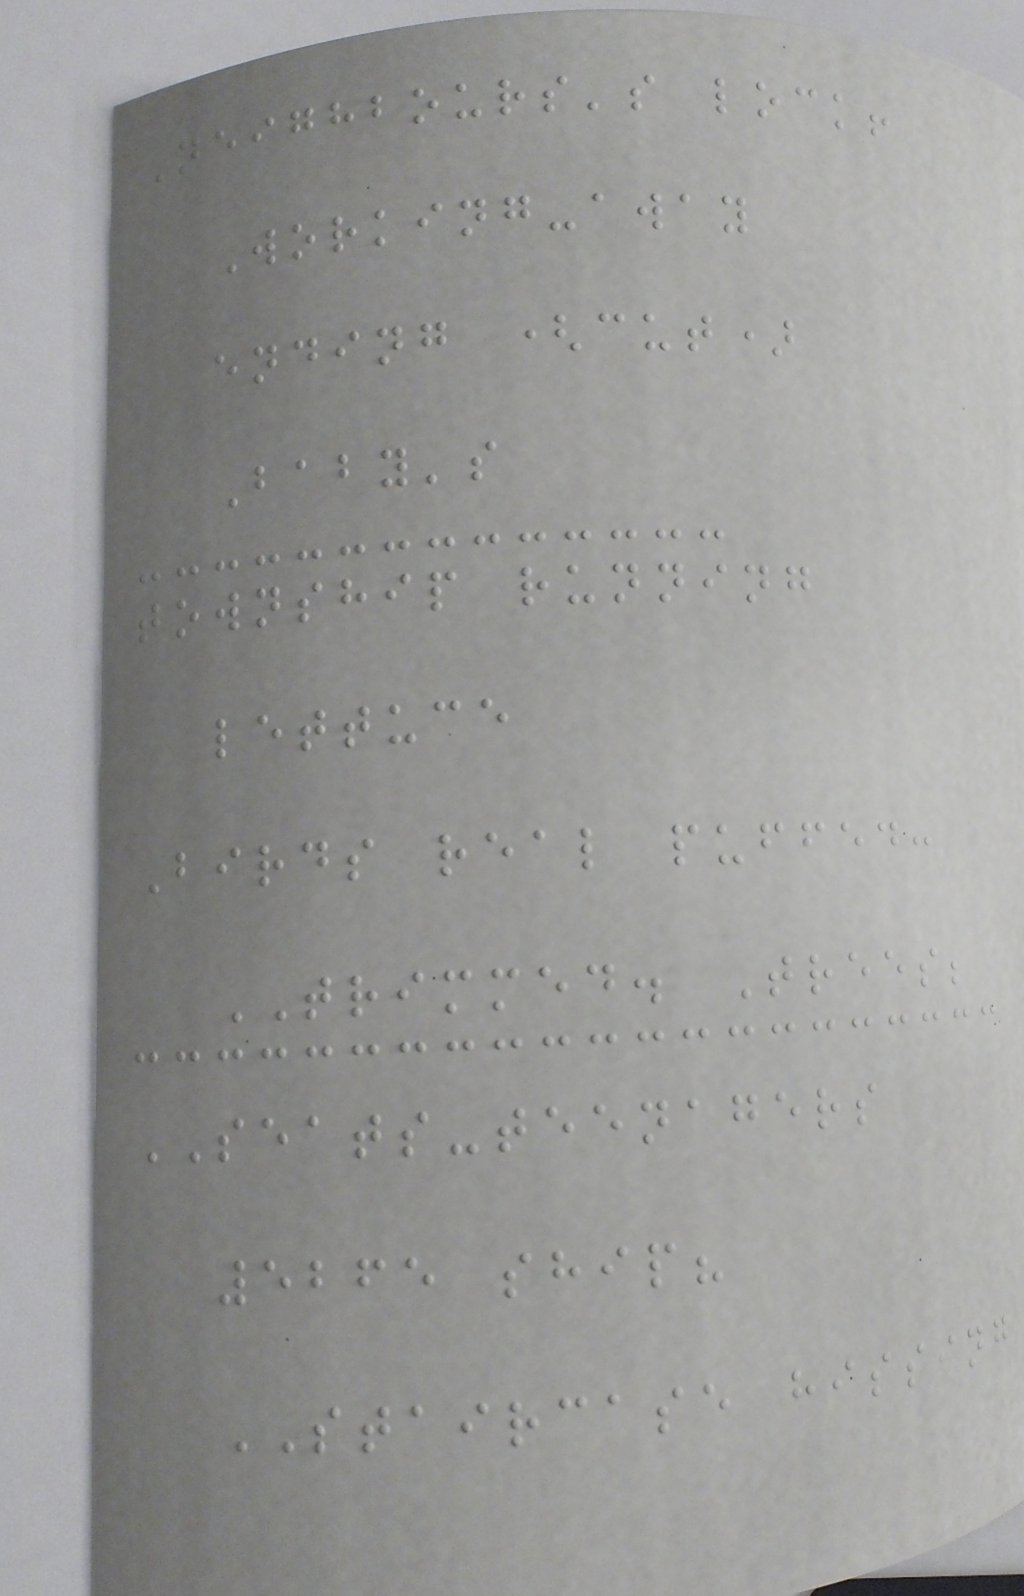Neighbours's lock!
Working-away
ending (cut)
Baby's
township running
lettuce
Birds real puffed:
TRIMMED. Trees;
SEATS-teenagers
5265 ship?
STAIRCASE hissing
